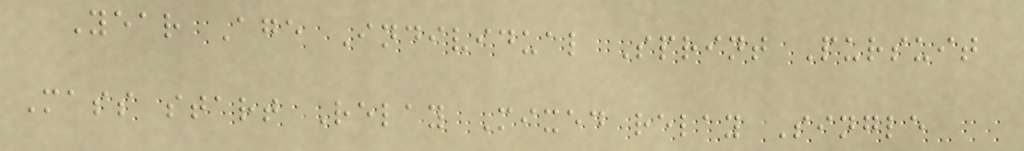Year Age Individual Sprint Pursuit
Mass start Relay Mixed relay Single
